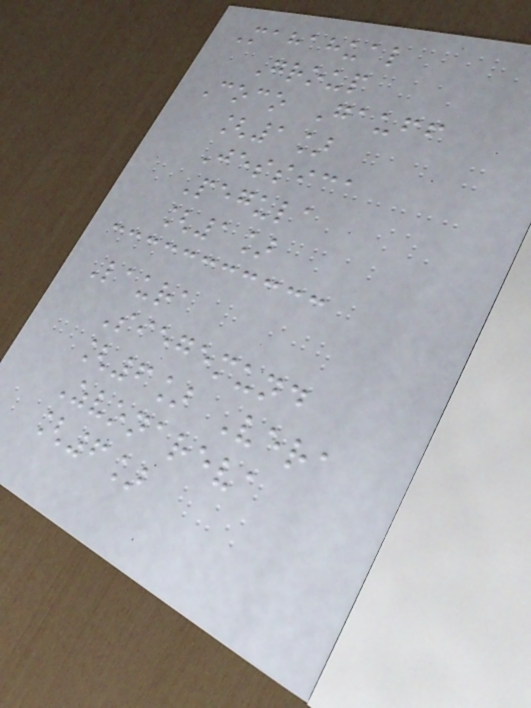Mahahual
Group
Coco Gauff
[1]
Jessica
Pegula
[1]
Laura
Siegemund
[6] Vera
Zvonareva
[6]
